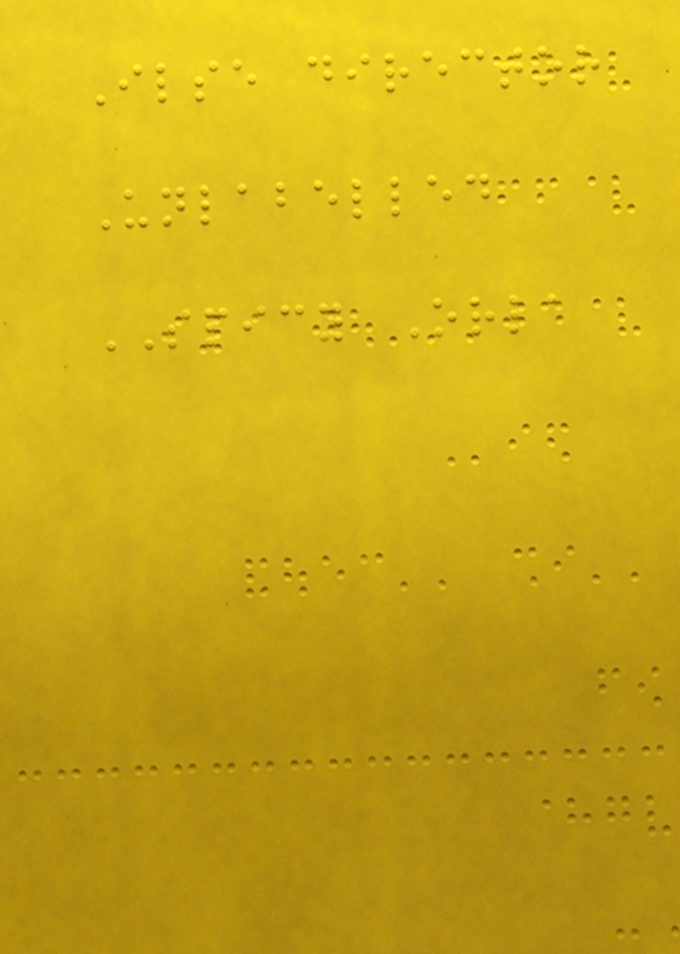Ilse director
Unlabelled
SPICY Orla
